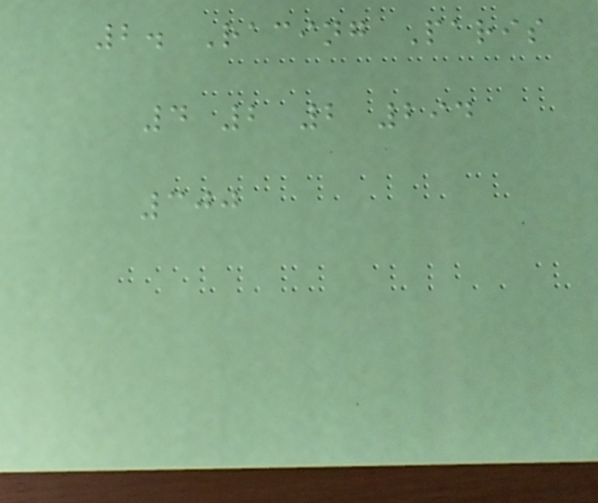2. Racing Paris
4 2 2 294
300
